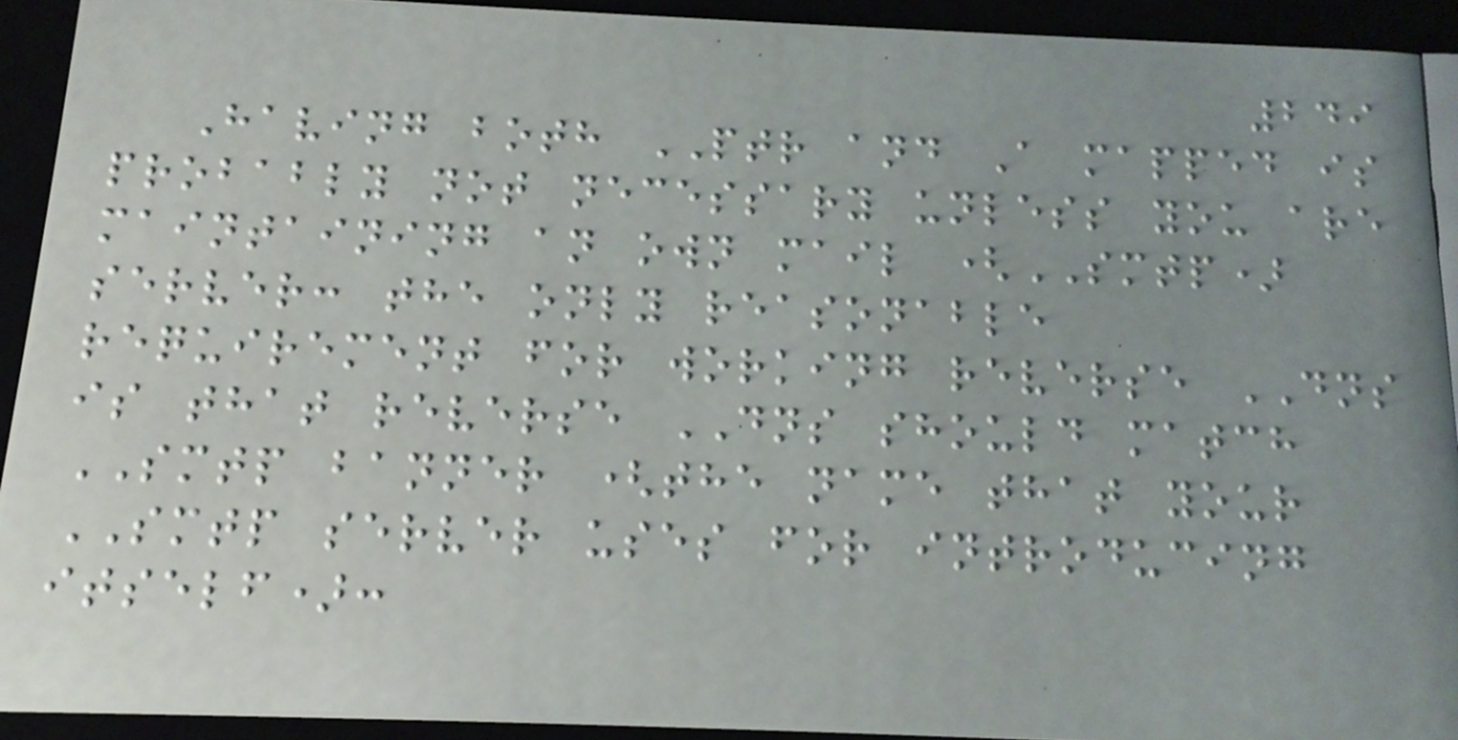249
Having both PTR and A mapped is
probably not necessary unless you are
maintaining an own mail (SMTP)
server: the only reasonable
requirement for working reverse DNS
is that reverse DNS should match
SMTP banner (the name that your
SMTP server uses for introducing
itself):
